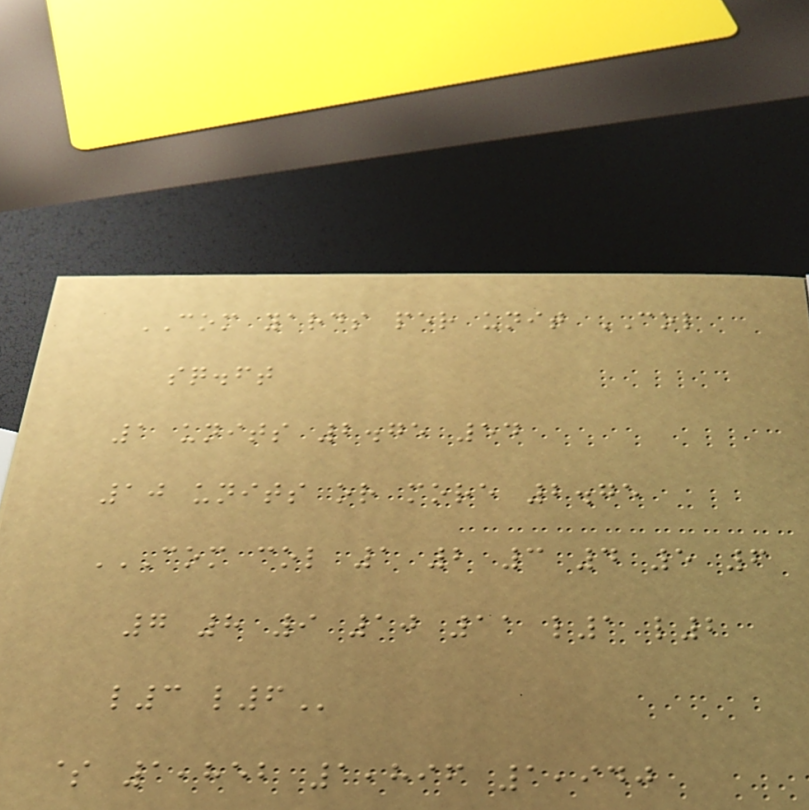COM yards per unit COL
sq.ft
1 units 2.75 54
10 units or more 2.75
COM COL 1 2 3 4 5 6
7 8 9 10 11 L1 L2
L3 L6
$ 1,852 1,896 1,940
